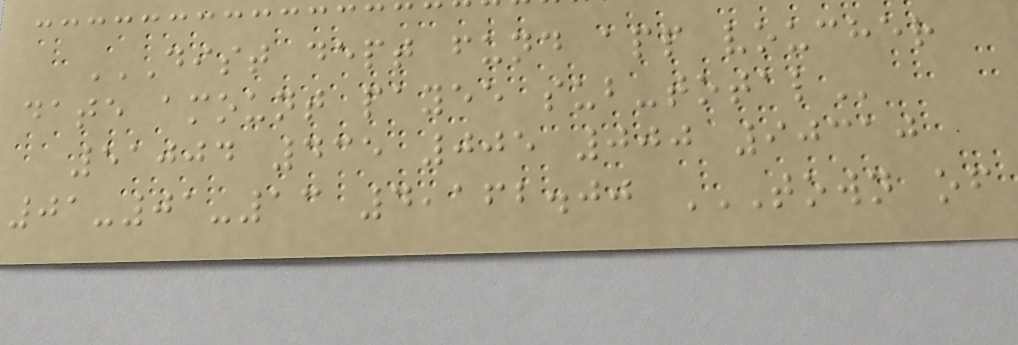DIST DEPT FUND APP VOUCHER
DATE AMOUNT PAYEE SUB-TOTAL
51004 435 005 000 90310
01-01-13 4,162.00 TOWN OF
